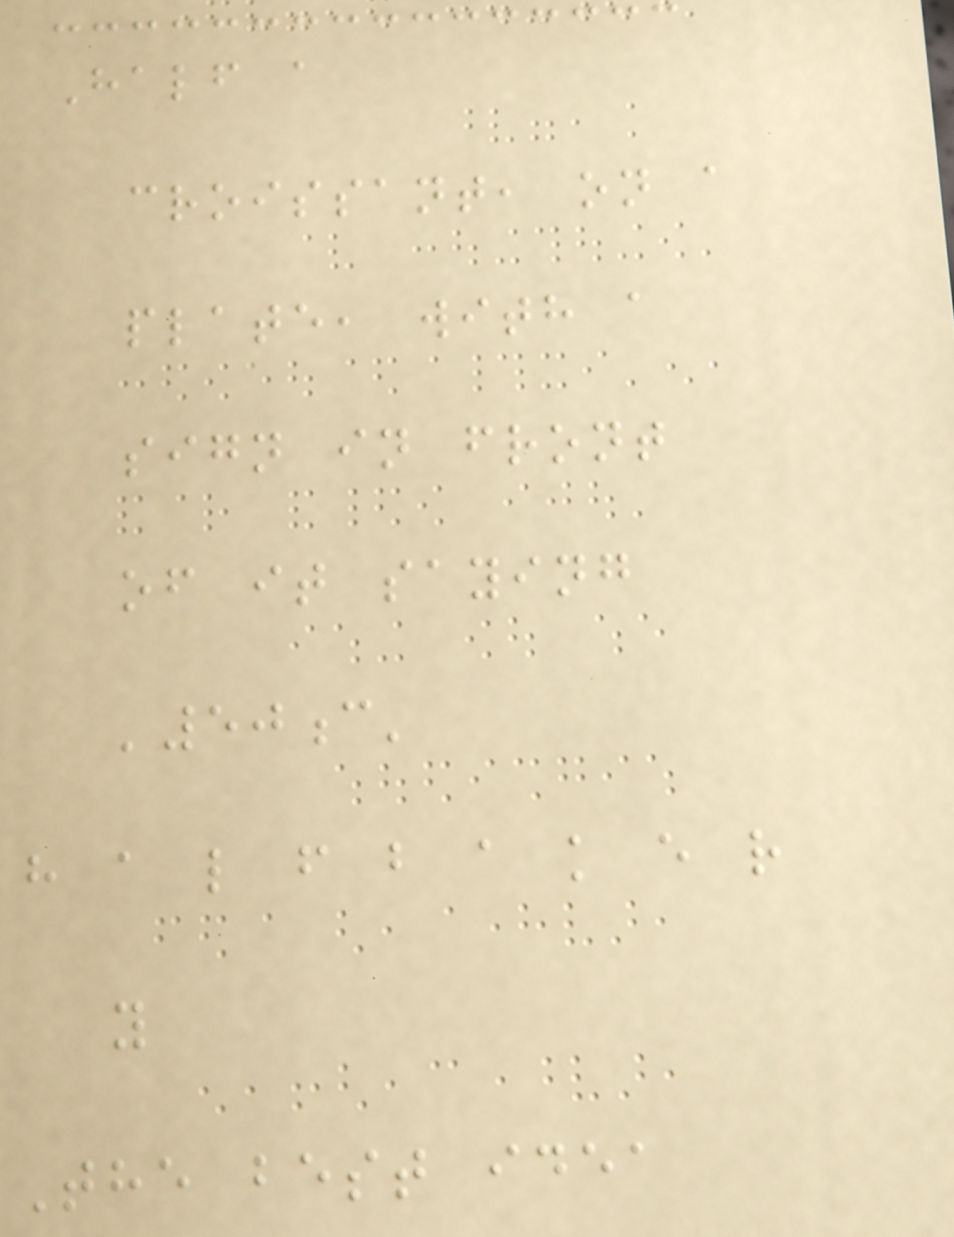Half a
croissant, on a
plate, with a
sign in front
of it saying
'50c'
h a l f b a k e r
y
The best idea
